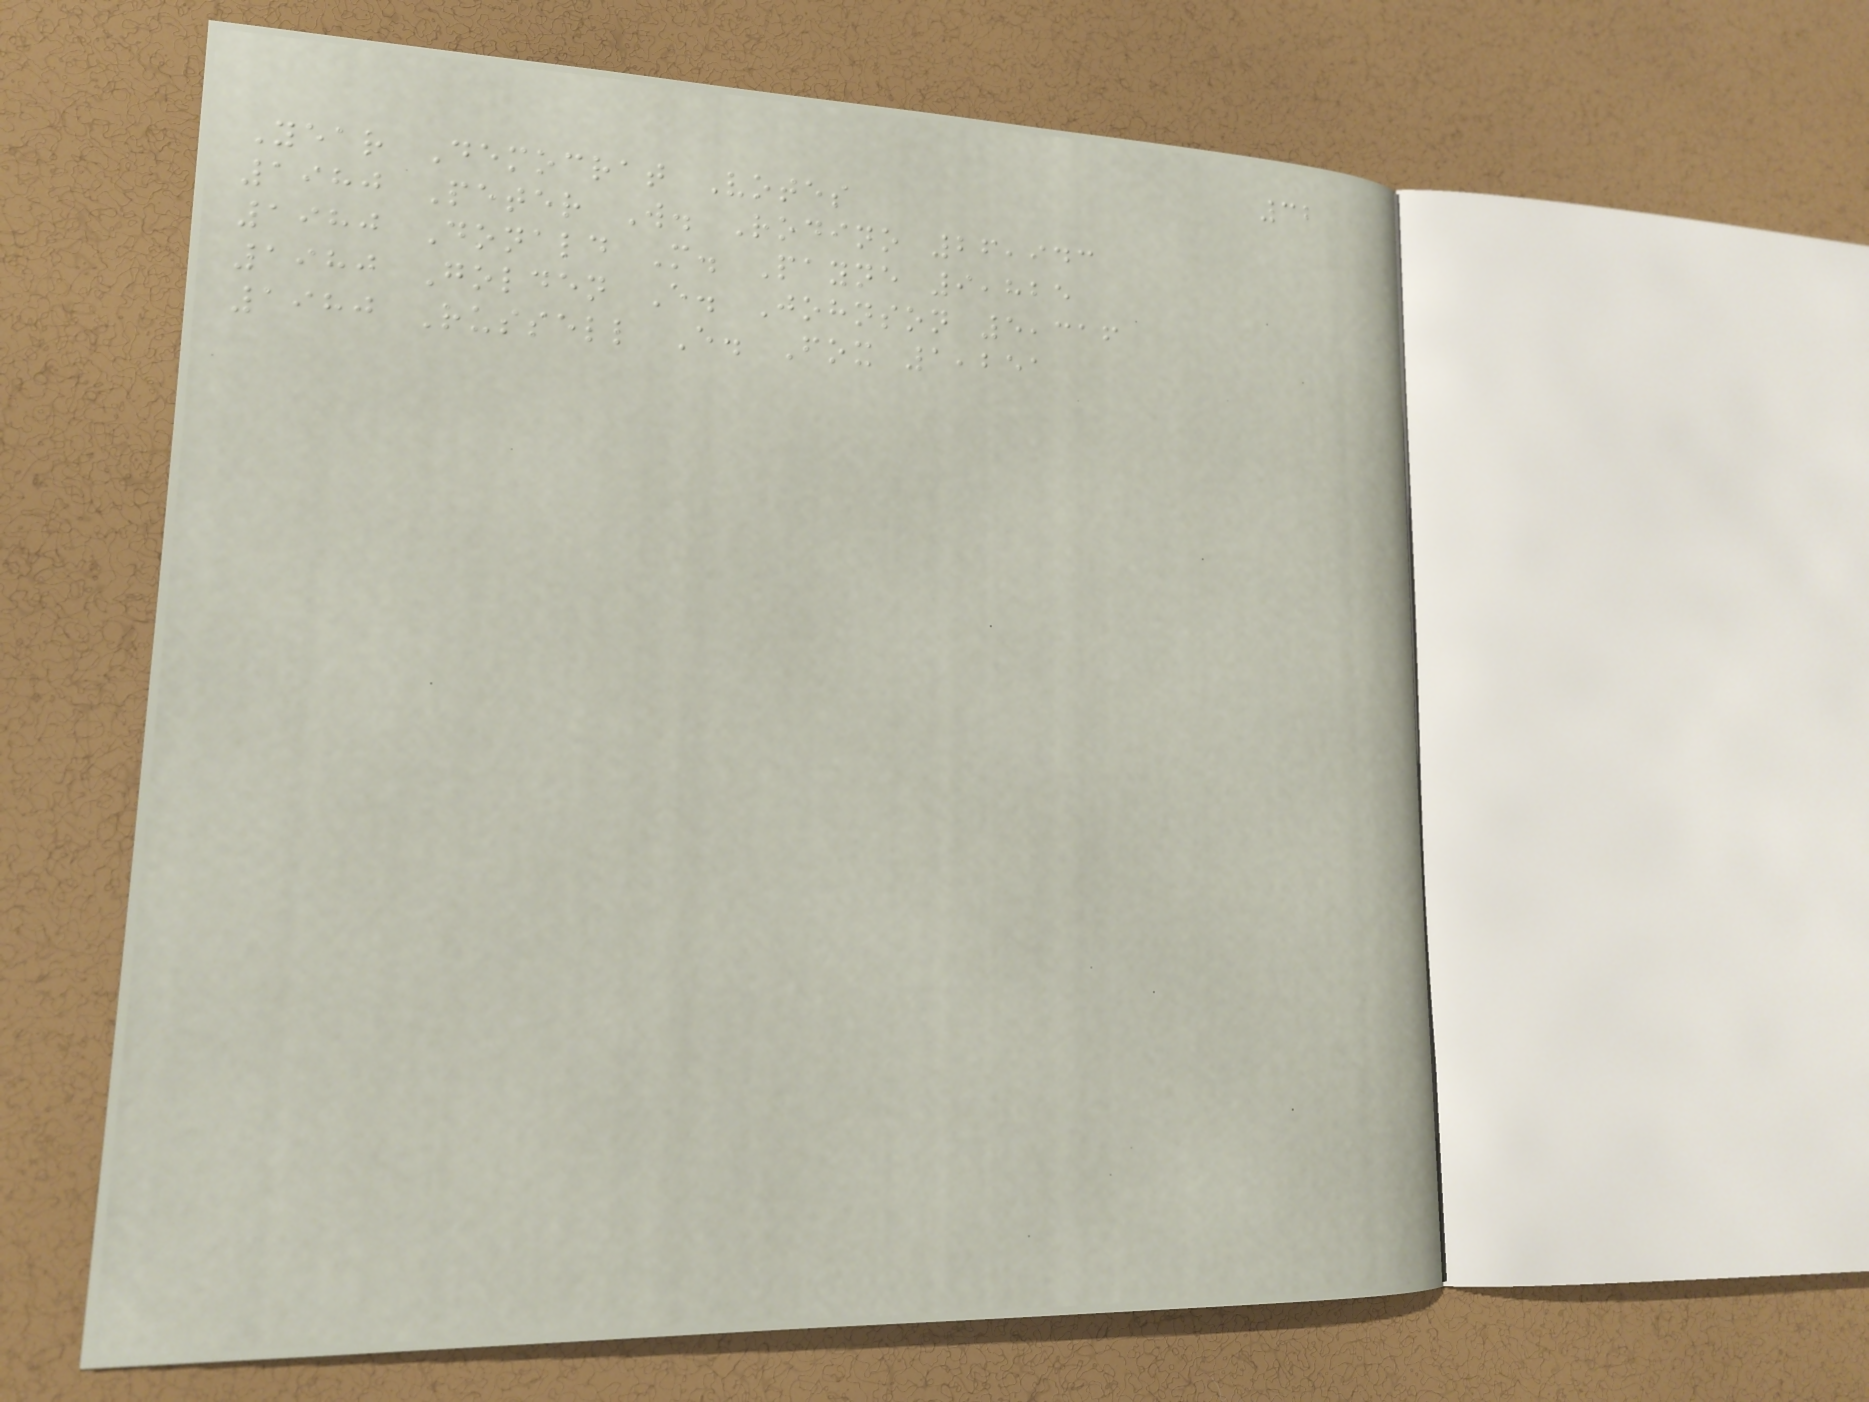32
Year Democrat Votes
1980 Peter W. Rodino 26,943
1980 Donald M. Payne 9,825
1980 Golden E. Johnson 5,316
1980 Russell E. Fox 1,251
